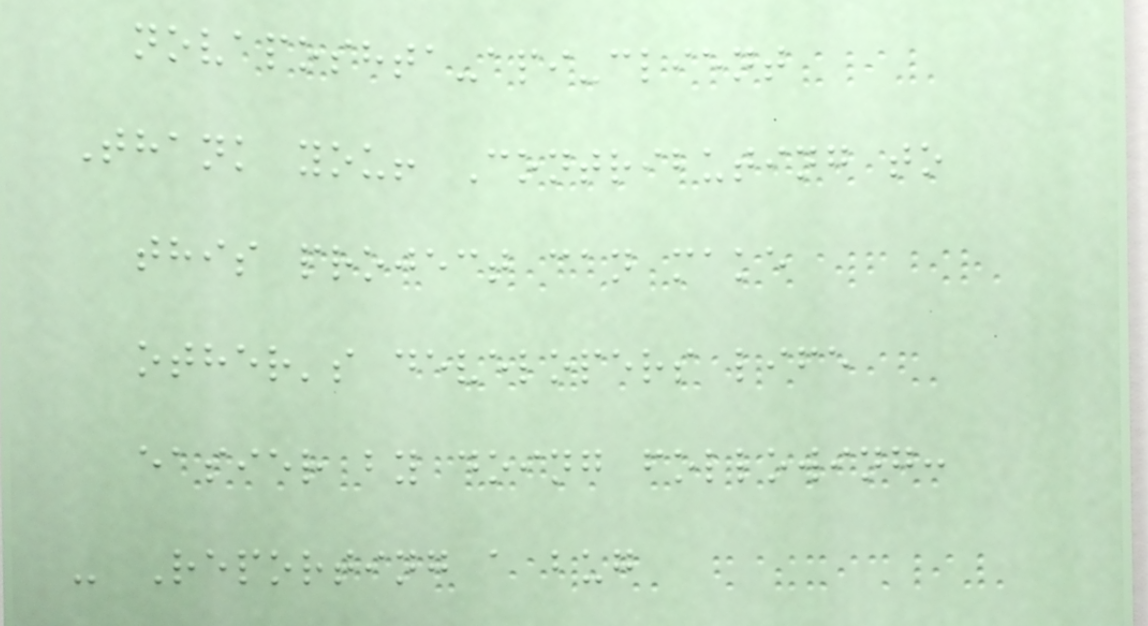novaposhta-api-client
Thank you! Contributing to
this project can make
other's developers life
easier by doing following:
- Reporting a bug
